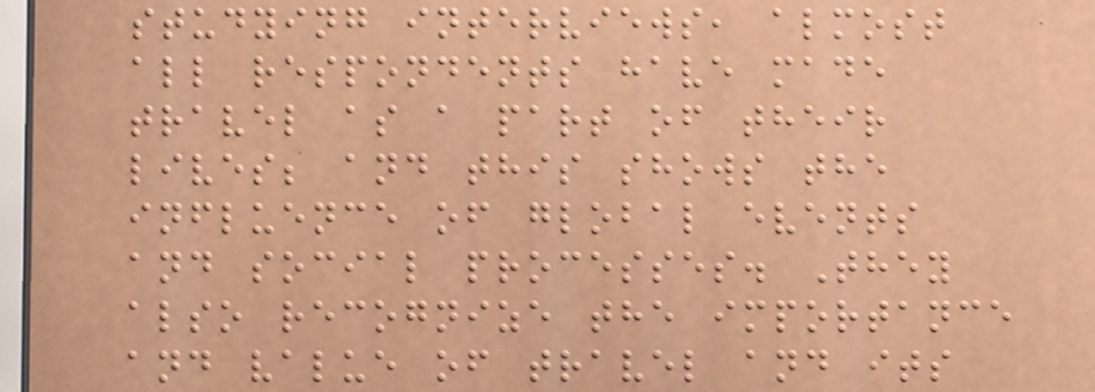studying interviews, almost
all respondents have made
travel as a part of their
lives; and this shows the
influence of global events
and social processes. They
also recognize the importance
and value of travel and its
